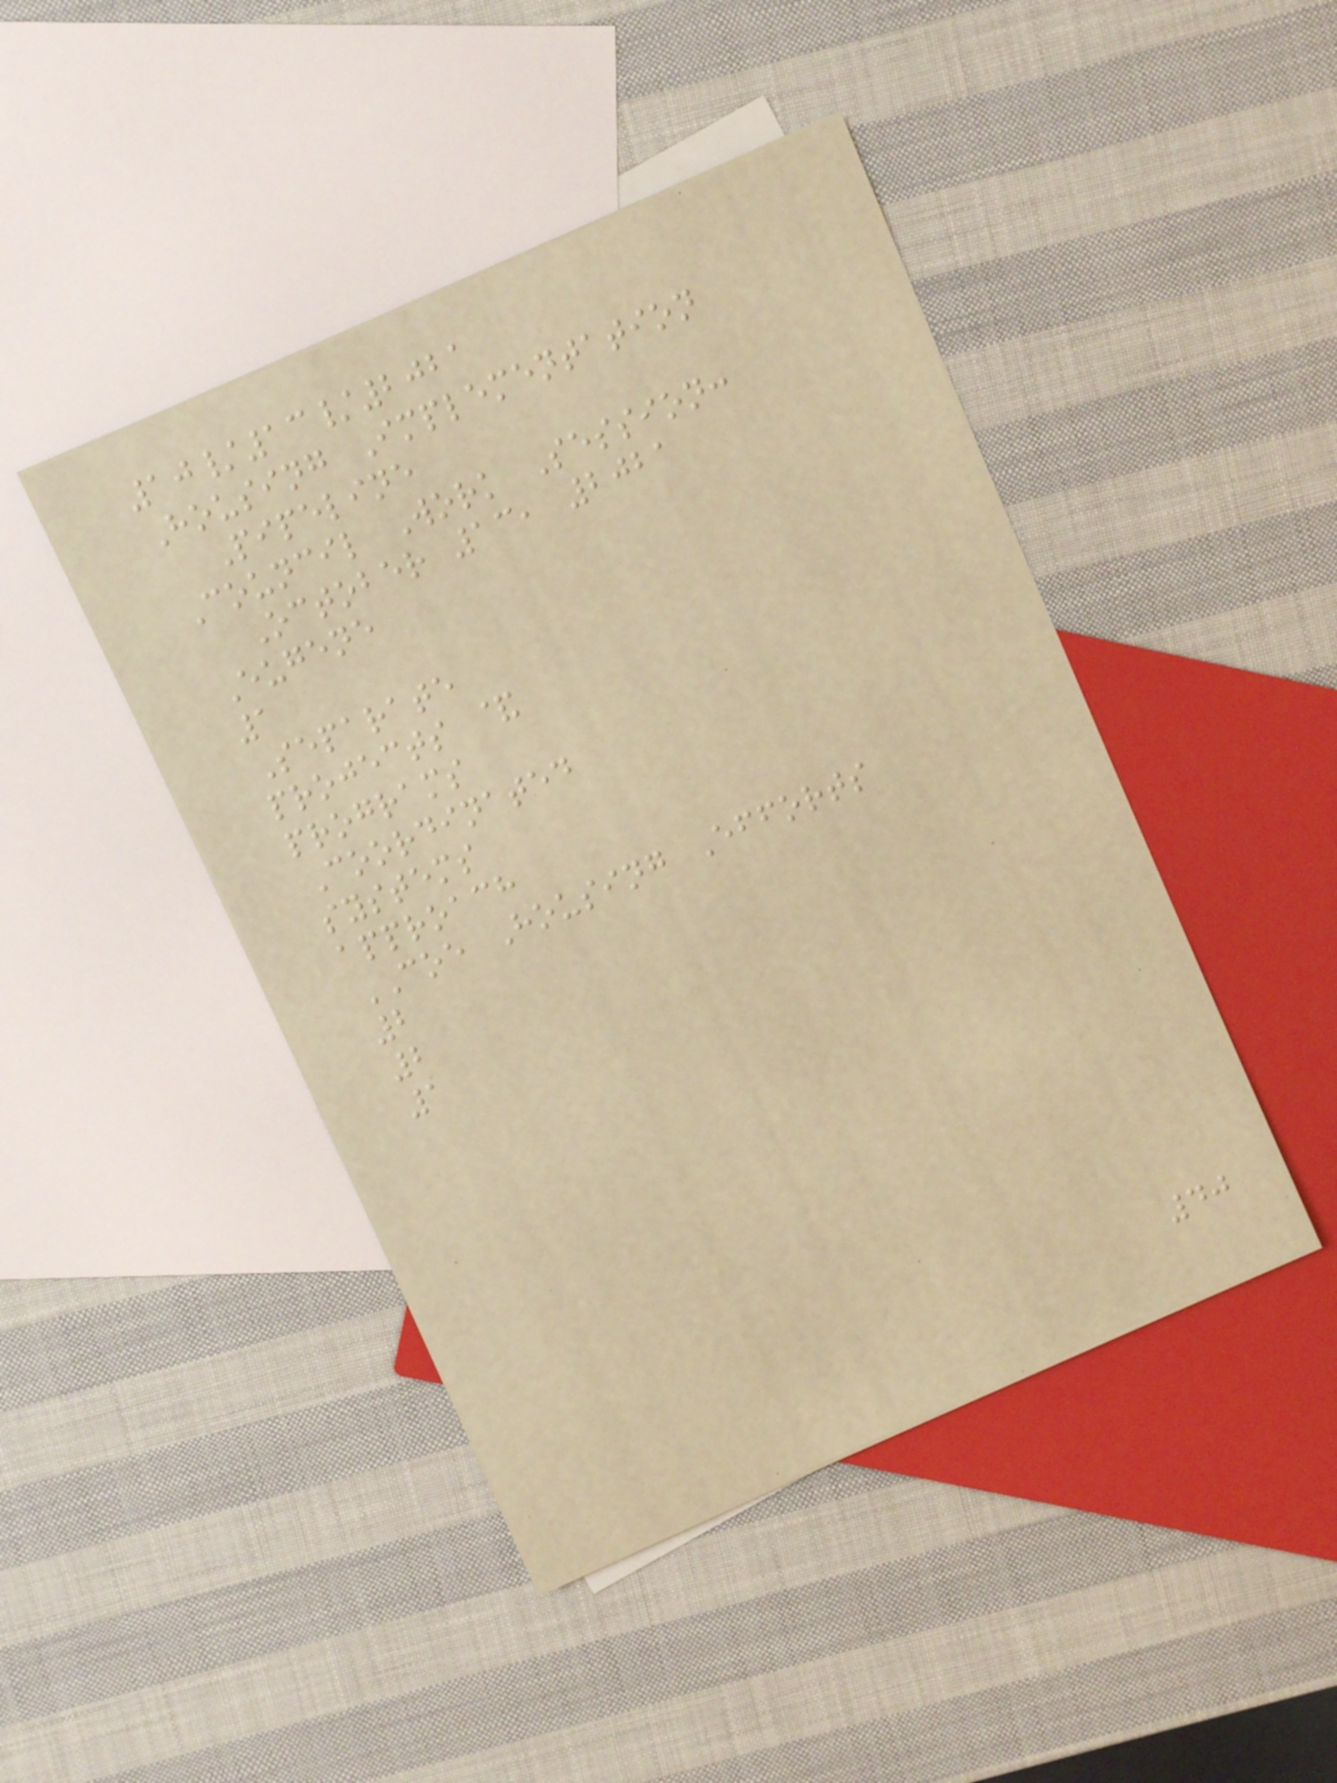10/13/2021
Housing Implementation
Pipeline
Council Work Session:
October 13, 2021
Eugene
1
Separate
projects &
programs
Coordinated
systems
approach
COE Housing Efforts
2
2
1
40
